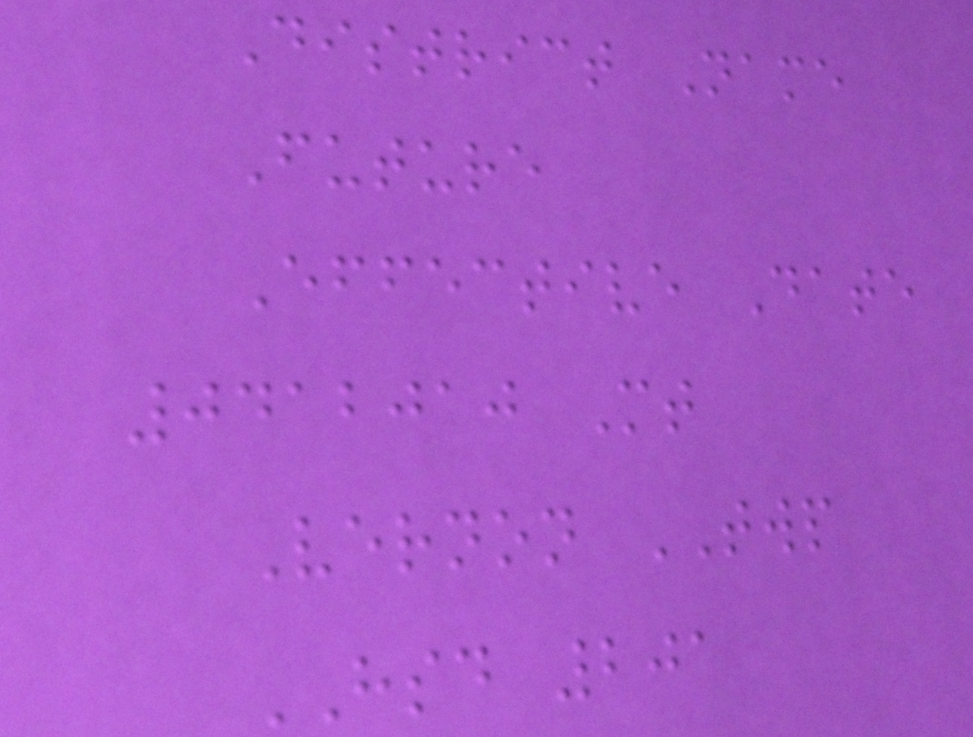District Name
Future
Effective Date
0412010 Mt
Vernon TWP
HSD 201
